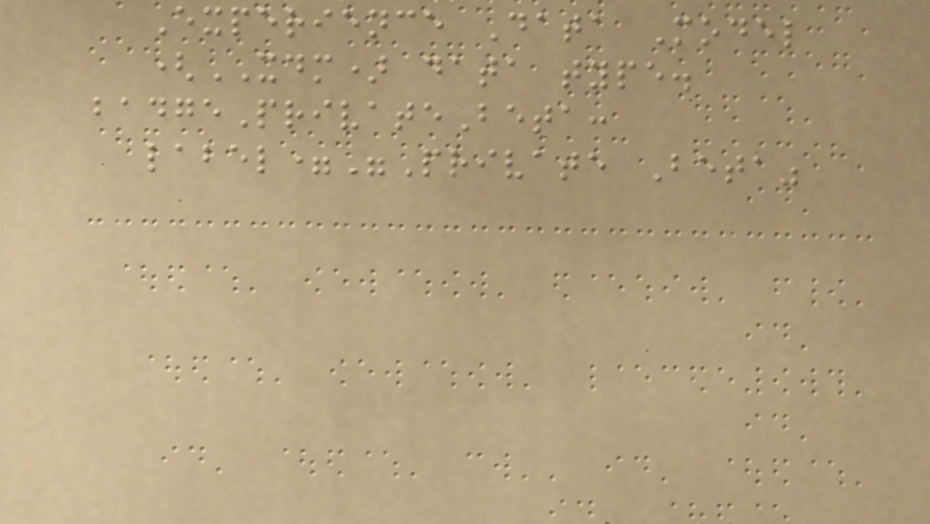Experience Data Model
(XDM) data type.
badgePrivateBeta:
label="Private Beta"
